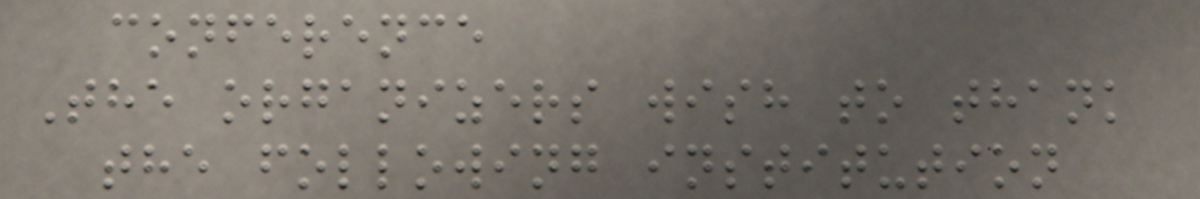conference
The organizers wish to thank
the following institution
